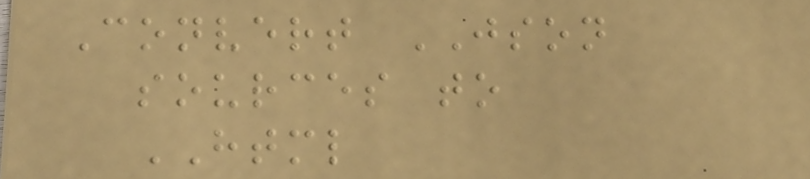Convert JSON
sources to
HTML
